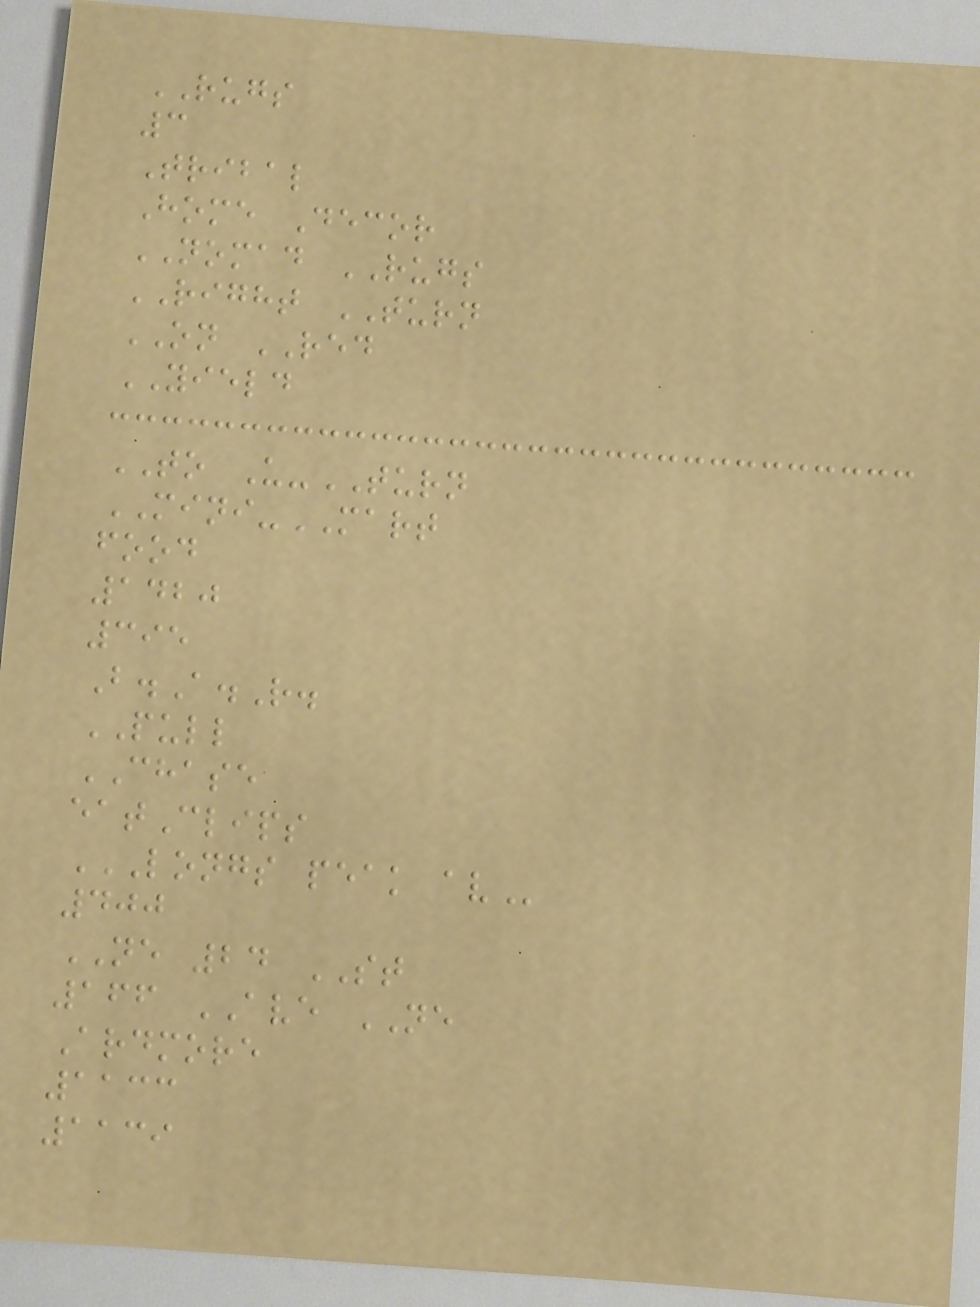RUGS
3
Tribal
Home Decor
NOMAD RUGS
RIGHT TURN
ON RED
YIELD
TO U-TURN
MINI-MART
food
1420
395
B.A.R.
PULL
CHASE
eatClips
LONGS PEAK AV
400
NE 24 ST
166 AVE NE
Ardmore
1133
1139
